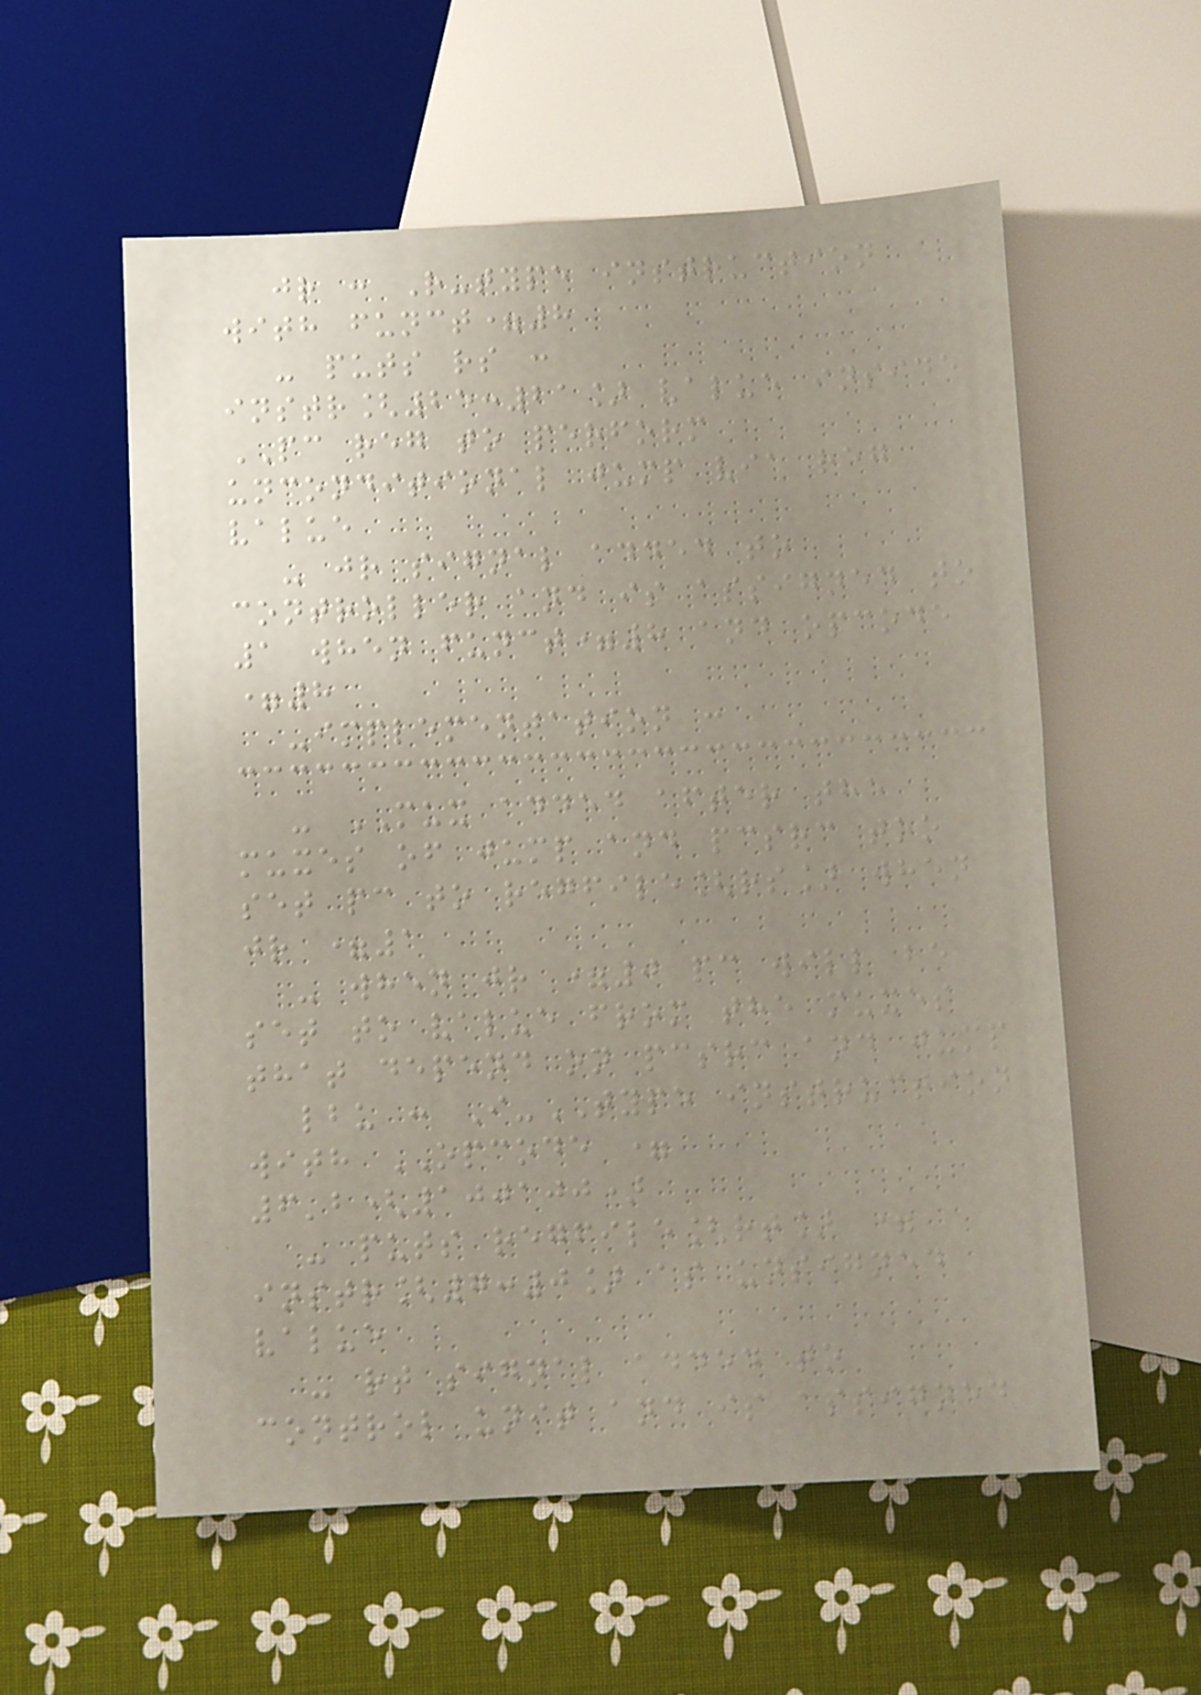jr : R-type instruction
with funct=8
- puts rs :
instr[25:21] value inside
PC reg to perform
unconditional jump via reg
value
- jr signal added to
controller and is assigned to
1 when funct=8 and opcode
=8
-implementation :
- MUX added after the
muxes of jump and pcsrc too
set pc to regfile[rs] when
jr =1
- when jr =0 pc will be
set to value from the muxes
that depend on pcsrc and jump
lbu : I-TYPE instruction
with OPCODE =
6'b(100100)
- puts regfile[rt] =
instr[7:0] as unsigned
value
- rt signal added to
control unit and is assigned
